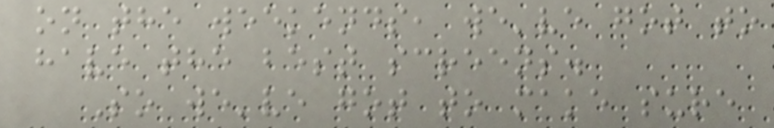on the weekends, we've got to
have the best screens.
So we've got to make sure
